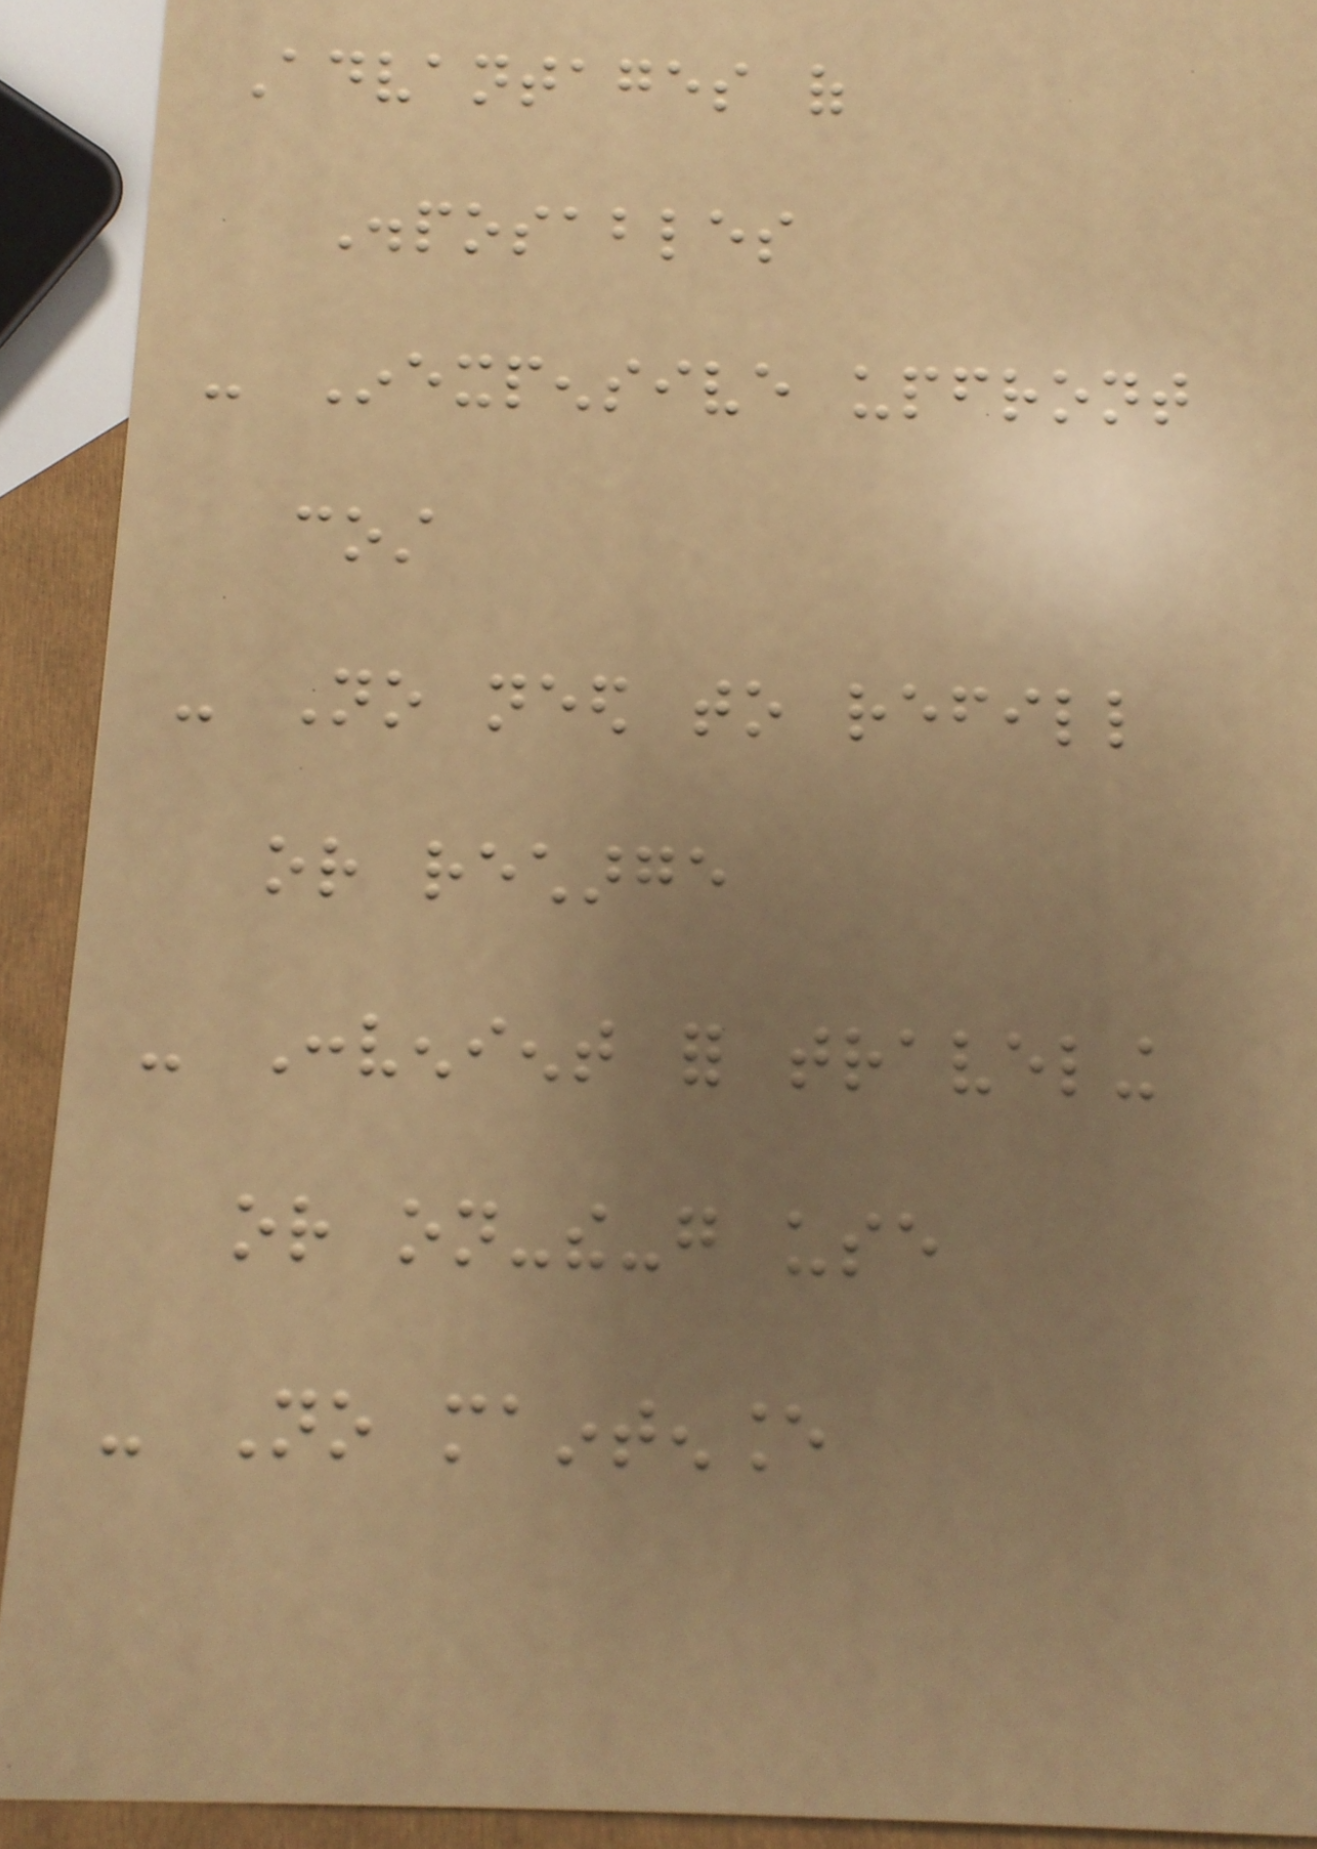Advantages of
Disposables
- Inexpensive upfront
cost
- No need to refill
or recharge
- Convenient for traveling
or on-the-go use
- No maintenance
